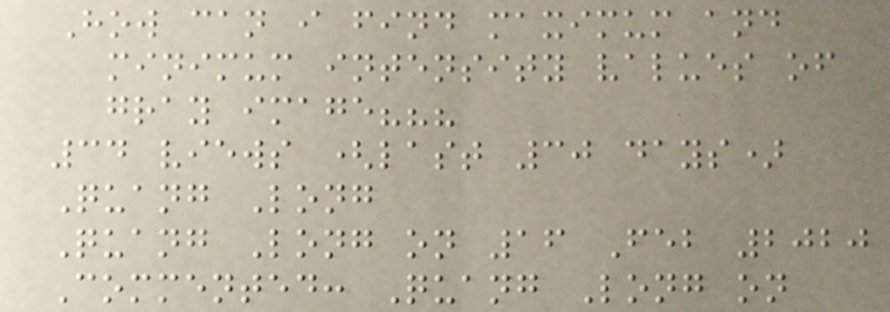How can i find maximum and
minimum intensity values of
gray image???
34 views (last 30 days)
Quang Long
Quang Long on 16 Feb 2020
Commented: Quang Long on
